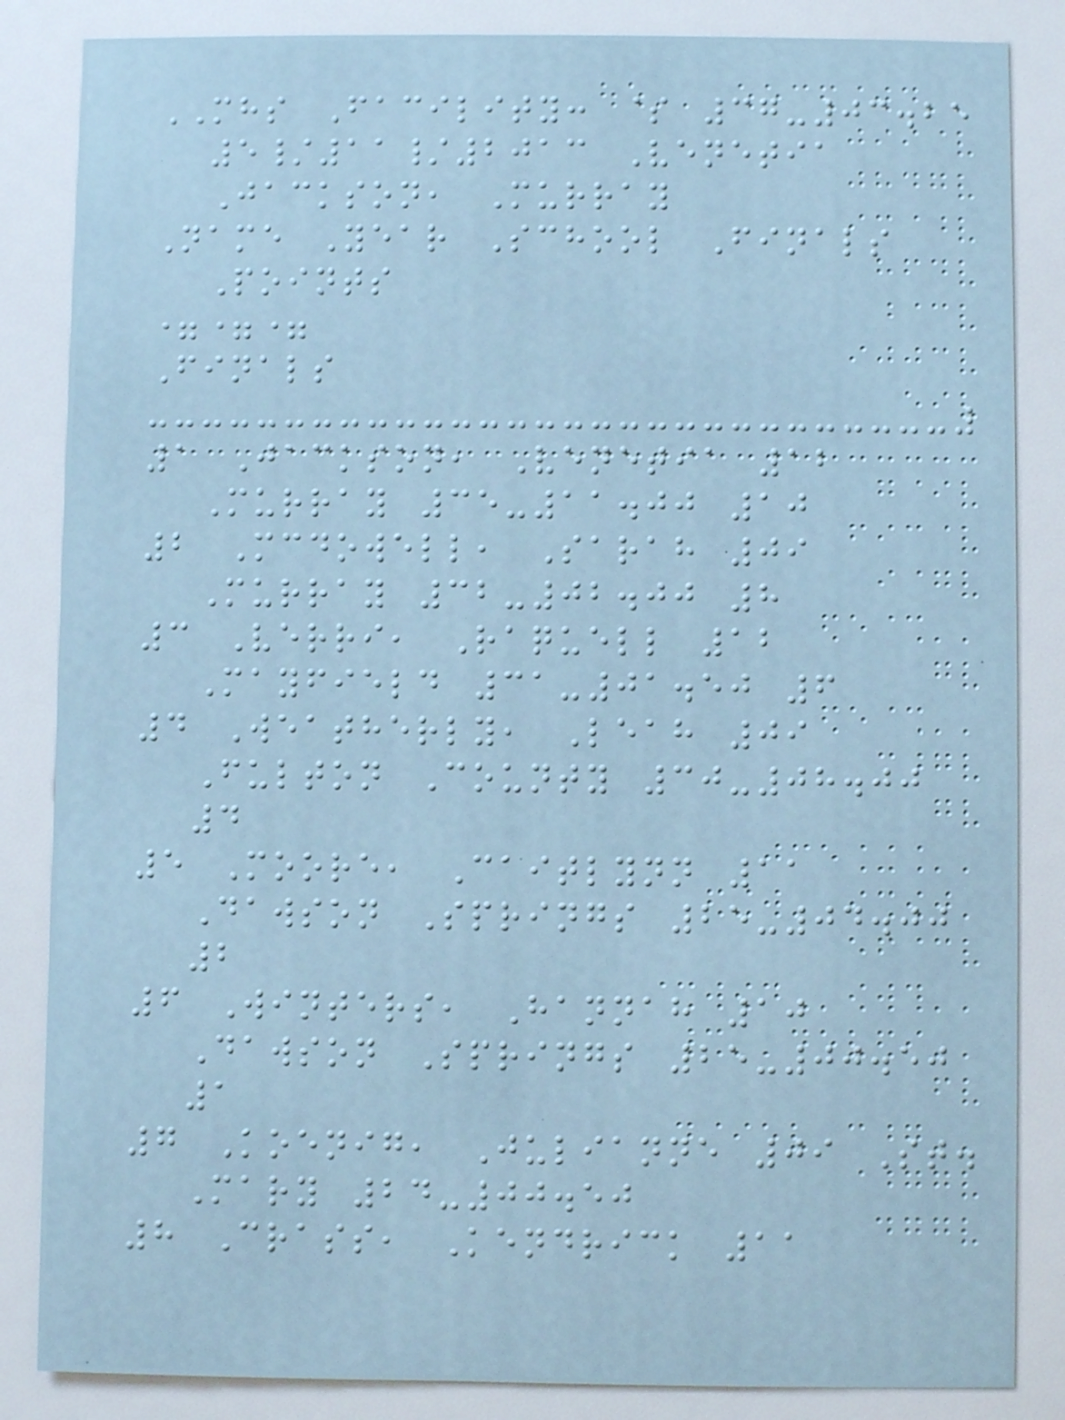MHS Facility: $ 37-03.25
5/11/2013 Venetia
Jackson, Murray
Name Year School Finals
Points
===
Finals
1 Jackson, Venetia 12
Murray 35-11.00 10
2 Mcdowell, Sarah 09
Murray 32-02.00 8
3 Verri, Raquell 12
Mayfield 31-01.50 6
4 Weatherly, Leah 09
Fulton County 30-08.00
4
5 Moore, Caitlynn 11
Dawson Springs 25-04.00
2
6 Winters, Hannah 10
Dawson Springs 25-00.50
1
7 Koenig, Julianne 09 St.
Mary 24-00.50
8 Crass, Kendrick 11
